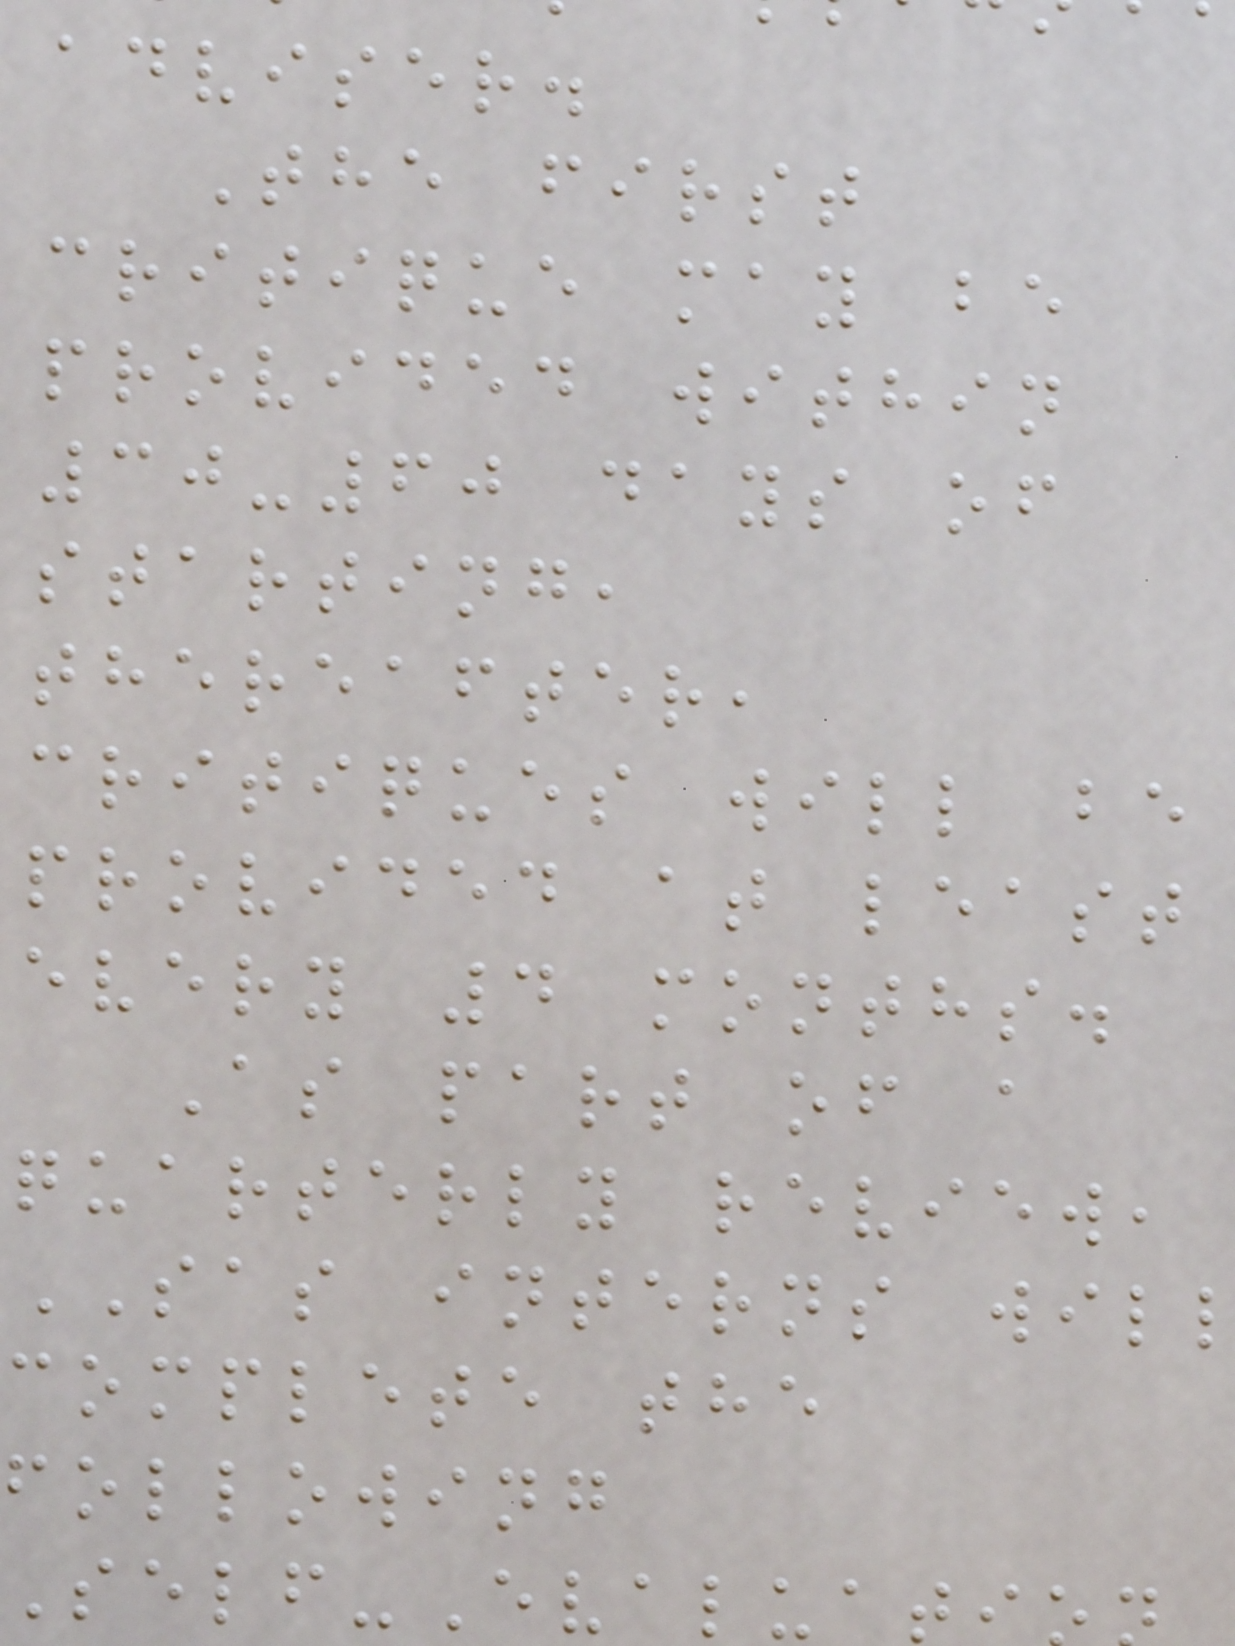adviser.
The first
critique may be
provided within
30-60 days of
starting,
thereafter,
critiques will be
provided at least
every 4 months.
As part of a
quarterly review,
SAS interns wil
complete the
following
Self-Evaluat
